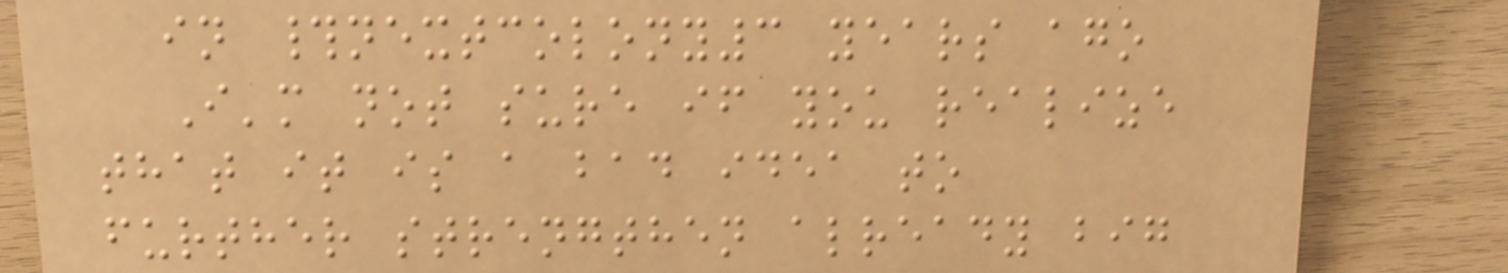in #nextcolony3 years ago
I'm not sure if you realize
that it is a bad idea to
further strengthen already big
